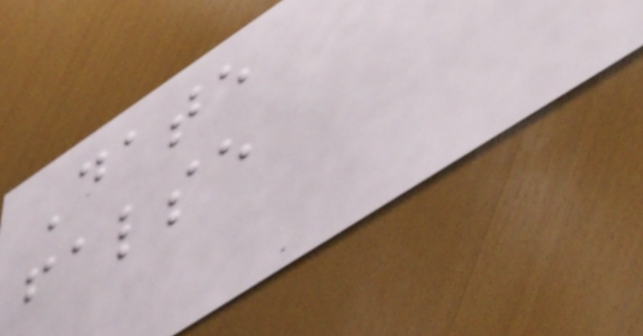Date
false
